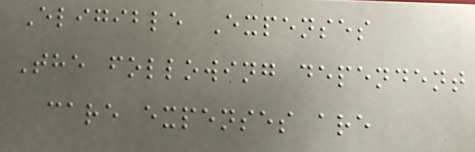Eligible Expenses
The following dependent
care expenses are
